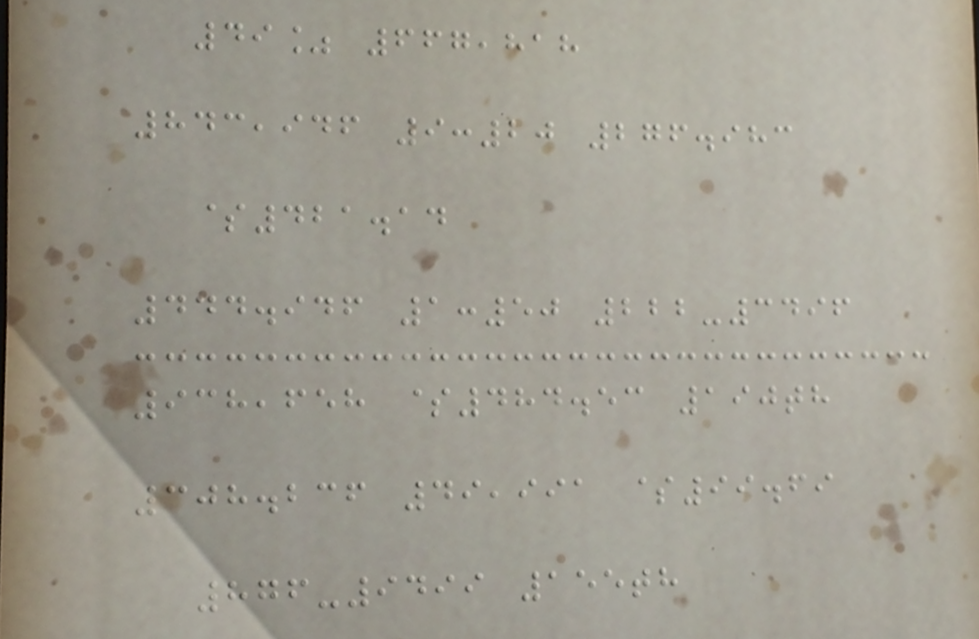49% 667,818
843,946 9:20 276.983
$421.14
444.946 1:50 222-3496
938,658 $484.53 190th
308.236 49,991 $99.69
876-9499 155th
